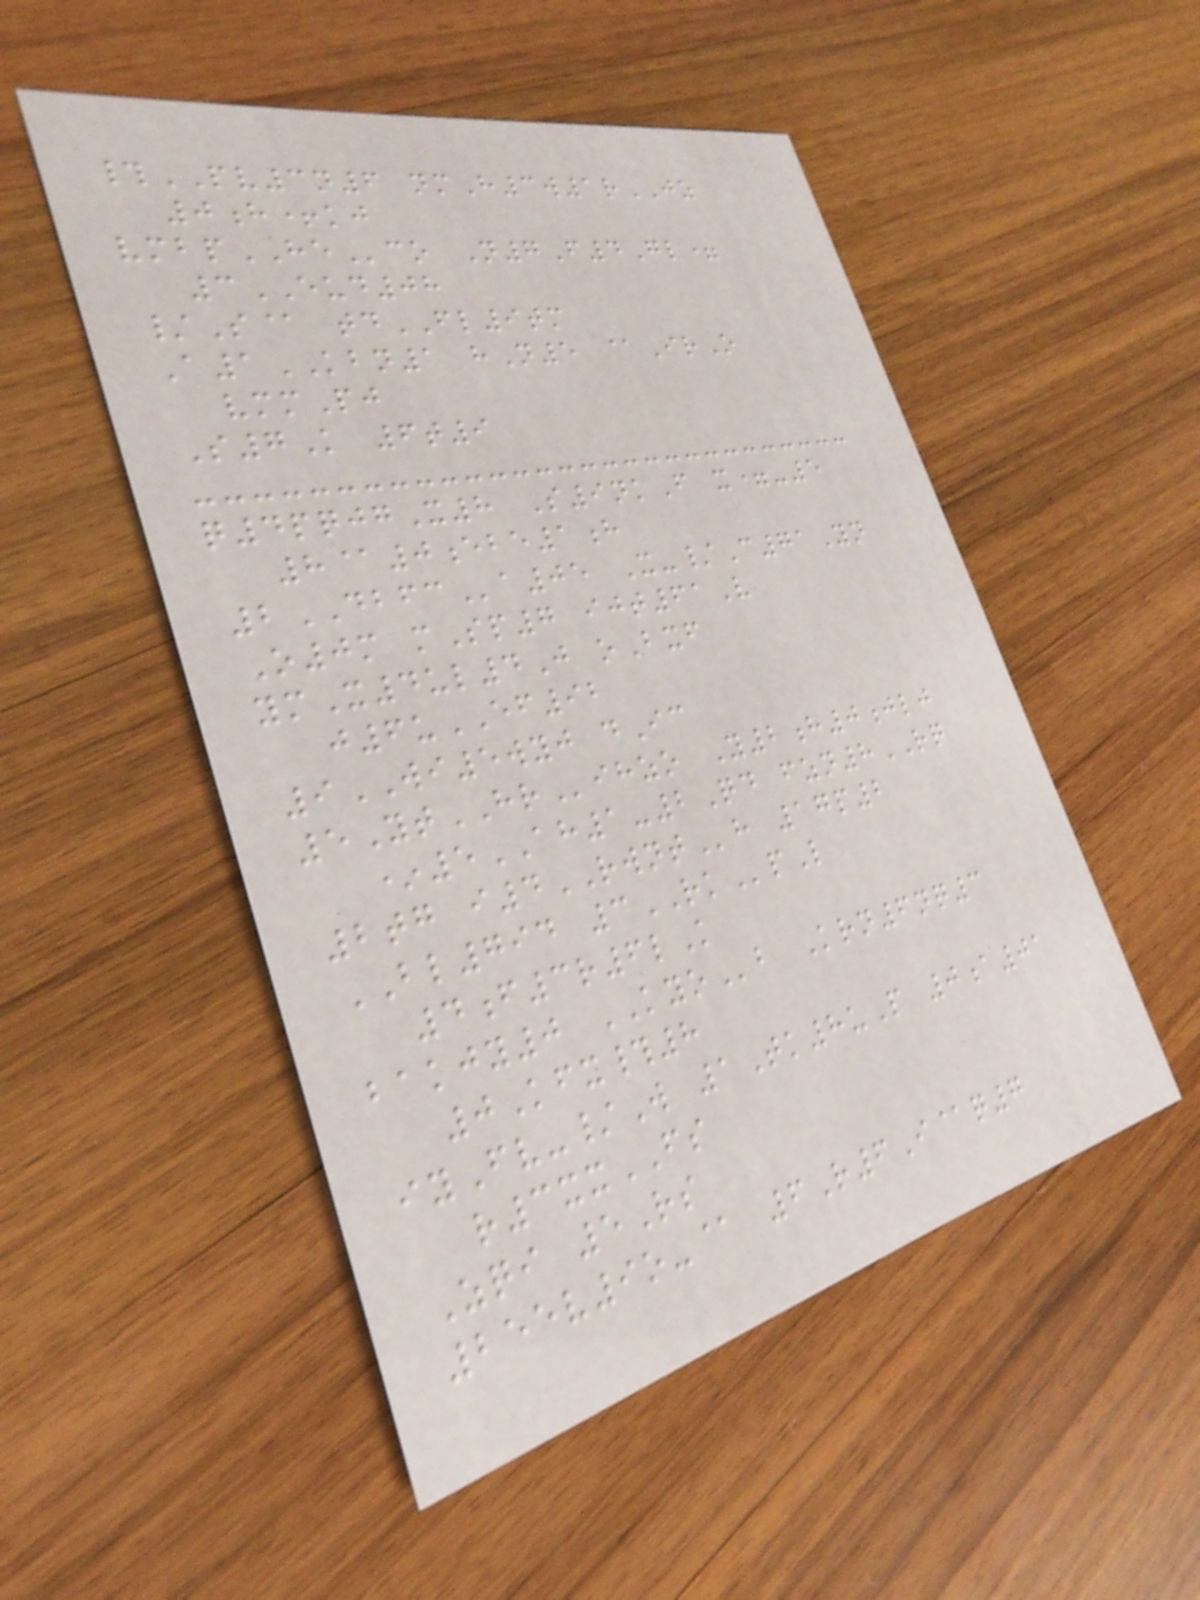#PV3n6 nmH3w1rJZ
0h+kj
vmbpHEco N7F4Gl=
3EUD08
/S@ tdFL9tm
A1KBN1 hN5 @IrO
vmmPj
S7K 6t9
q4pqjgX8 S9nkF x=-5
8@0ebe1h
2DBFCa05 X-/C71Yn
O0m mSp7 ijt61V
ymX4ul4J oBxf
j6uEF92
9WI5wyj dIc
5YtHRihzo Y2h0jlj
*5AH1-2Qd fzn8RQ
2tg i4RWNTh 17p2
BL794 3RKpL
4f3r6lK
bakjy0 KYOb Krn6nq3
0Kfx#8
iyFv-/W 1Tk8uP 0a01
r3xxFS
Zqi 5Rs
255v9o-@ 6R6I@q7
